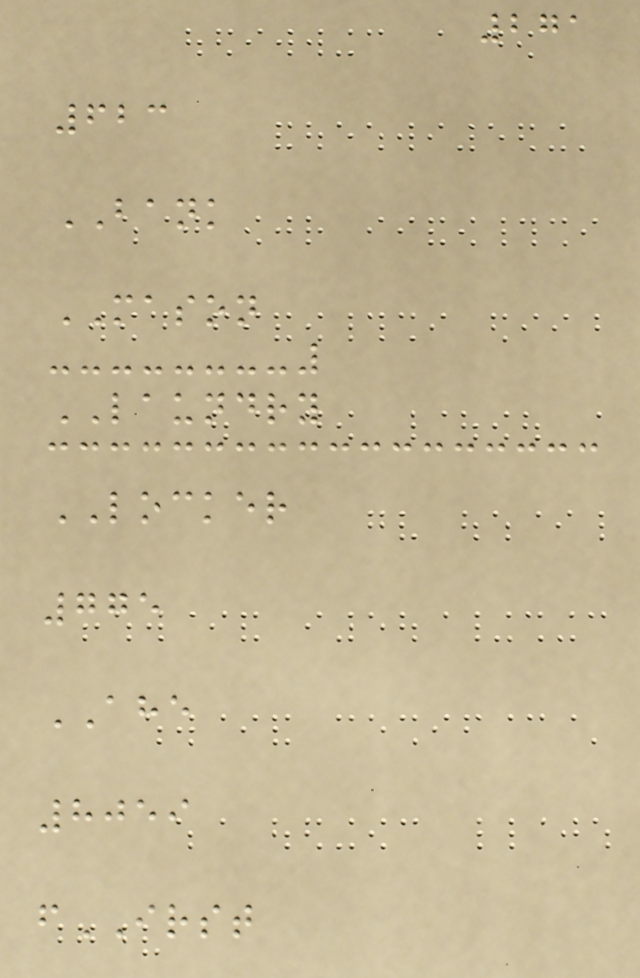271
623
BANK
MASON
LAUNDRY
LOCKER
775
AHE
8059
fIRST
